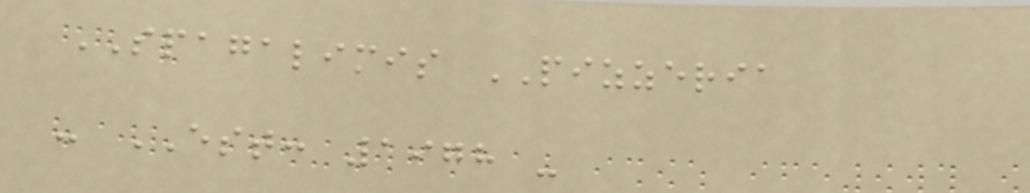SPAGALIMIS PIZZERIA
- EST: 1978 -
